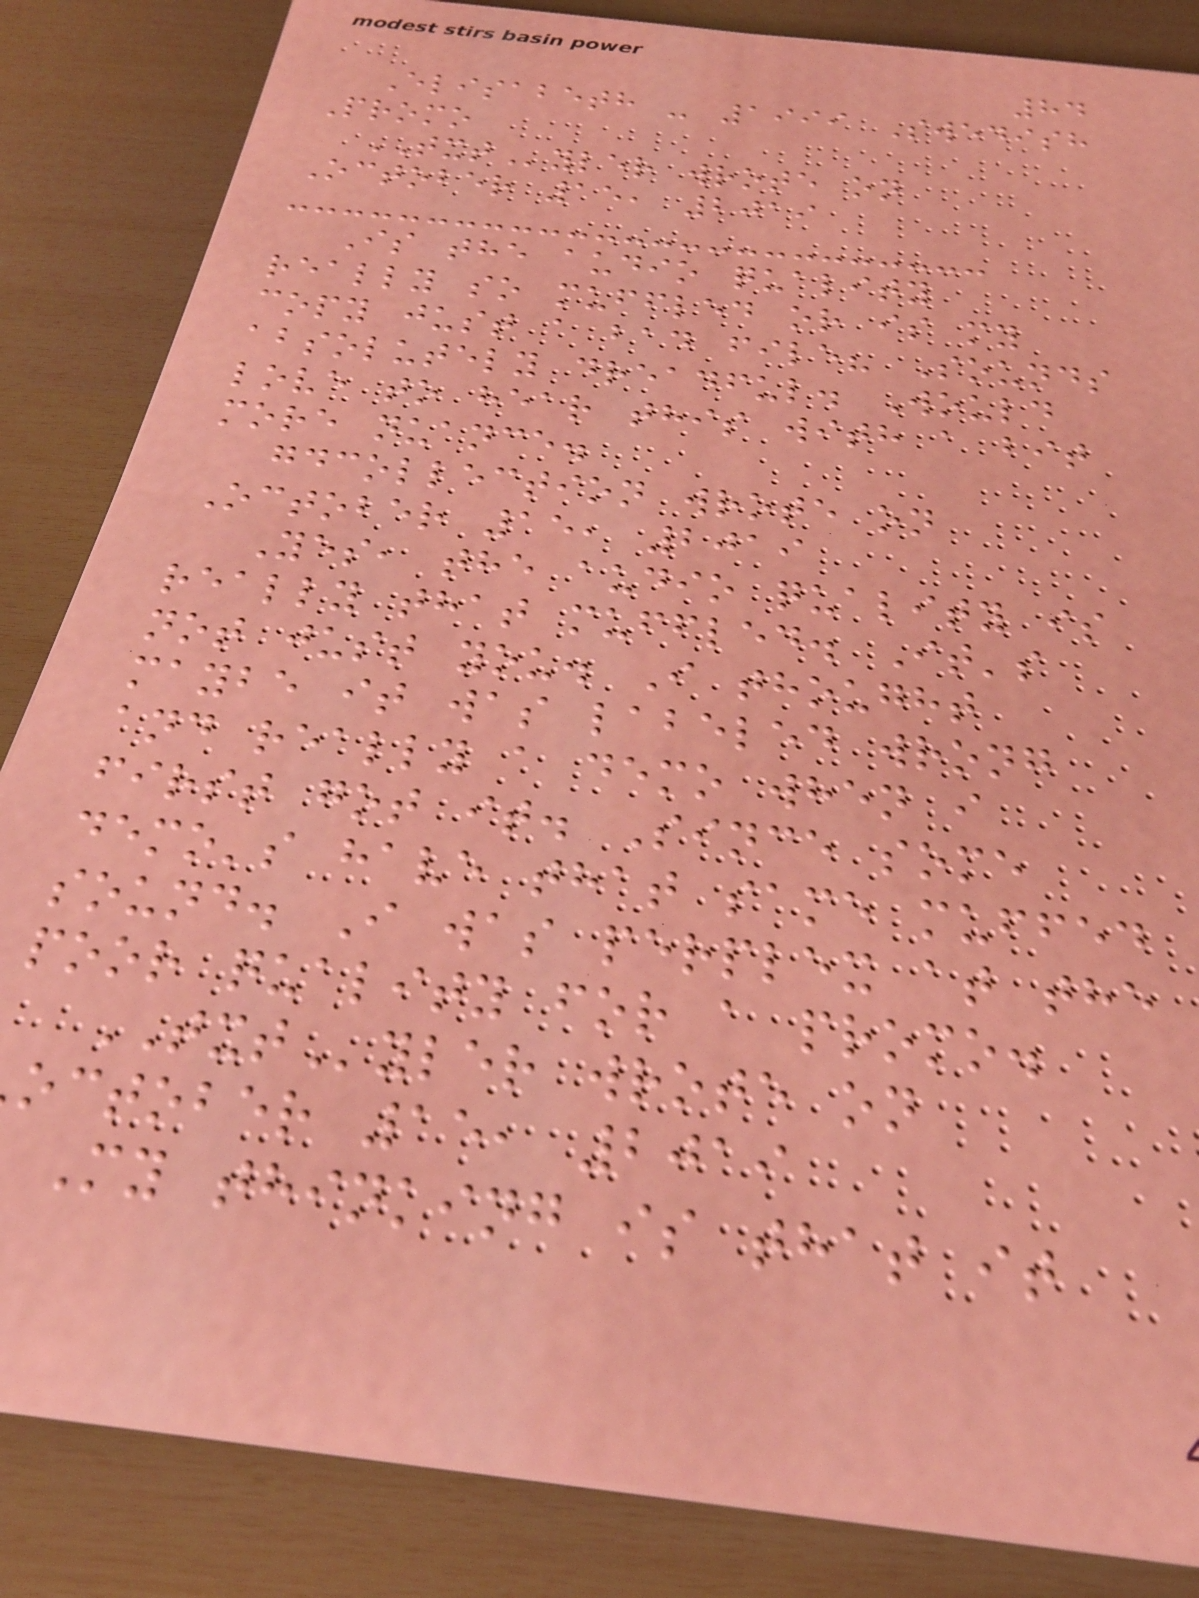84
Elisabeth - 1999 Swedish
Promo
TXTyler wrote on
October 15, 2019
Is the audio quality
really so muffled or is my
copy just a bad file? Sounds
absolutely dreadful. Would
love to hear this with a bit
more nuance.
gdcollection wrote on
October 15, 2019
Yes, the audio quality is
really that muffled. It's
not just you. I thought
maybe it was labeled wrong
and really a demo when i
first got it. Since some
demo's have that same muffed
sound. I was perplex at the
poor quality for a promo.
TXTyler wrote on
october 15, 2019
My thinking is that it
